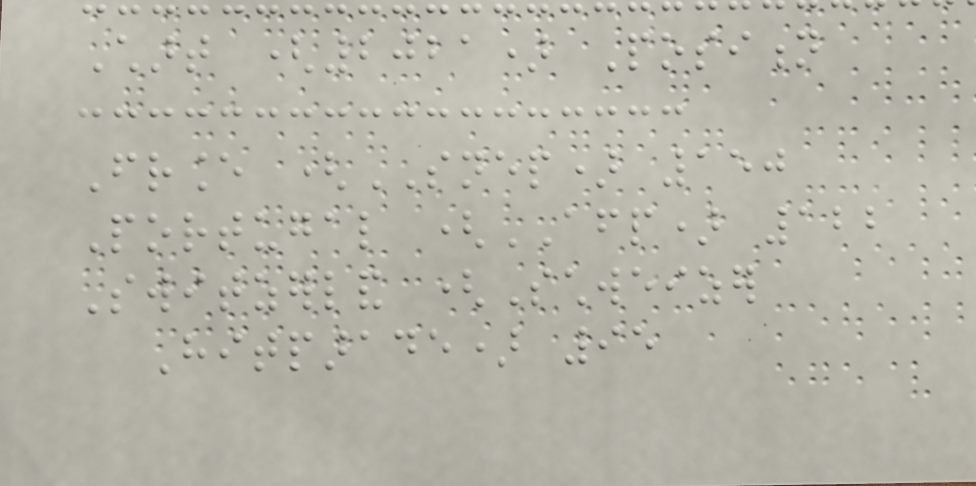Chart (2021) Position
France (SNEP) 150
Portugal (AFP) 122
Switzerland (Schweizer
Hitparade) 95
